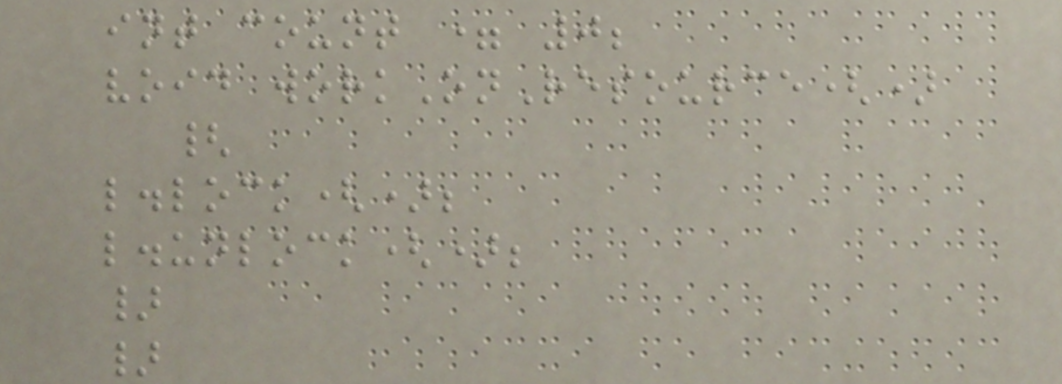int count = 0;
void workOnResource()
{
l.lock();
l.unlock();
}
}
